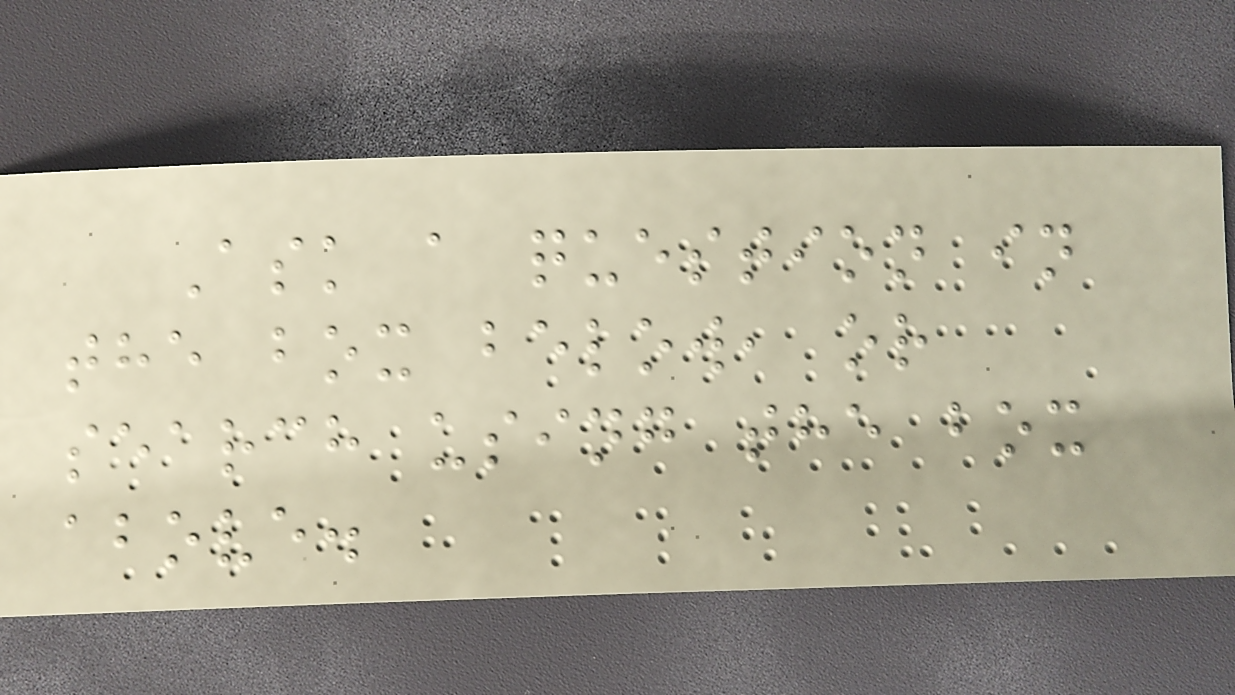Ask a question in
the box below, or
search using the box
above.
